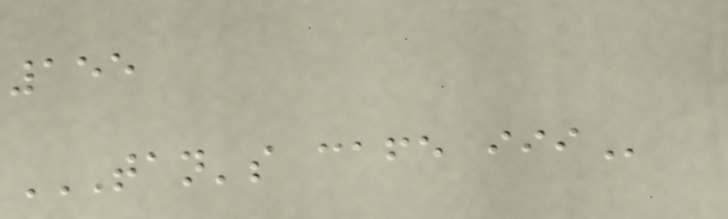155
TAN'S CAFE III
